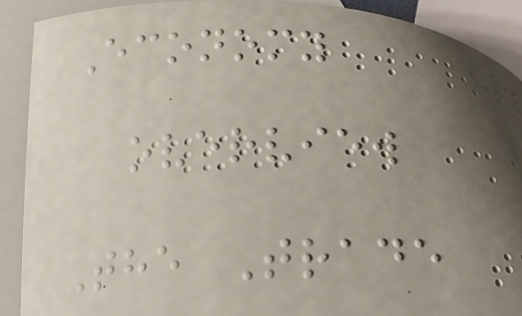Economy
overview
The Trade
